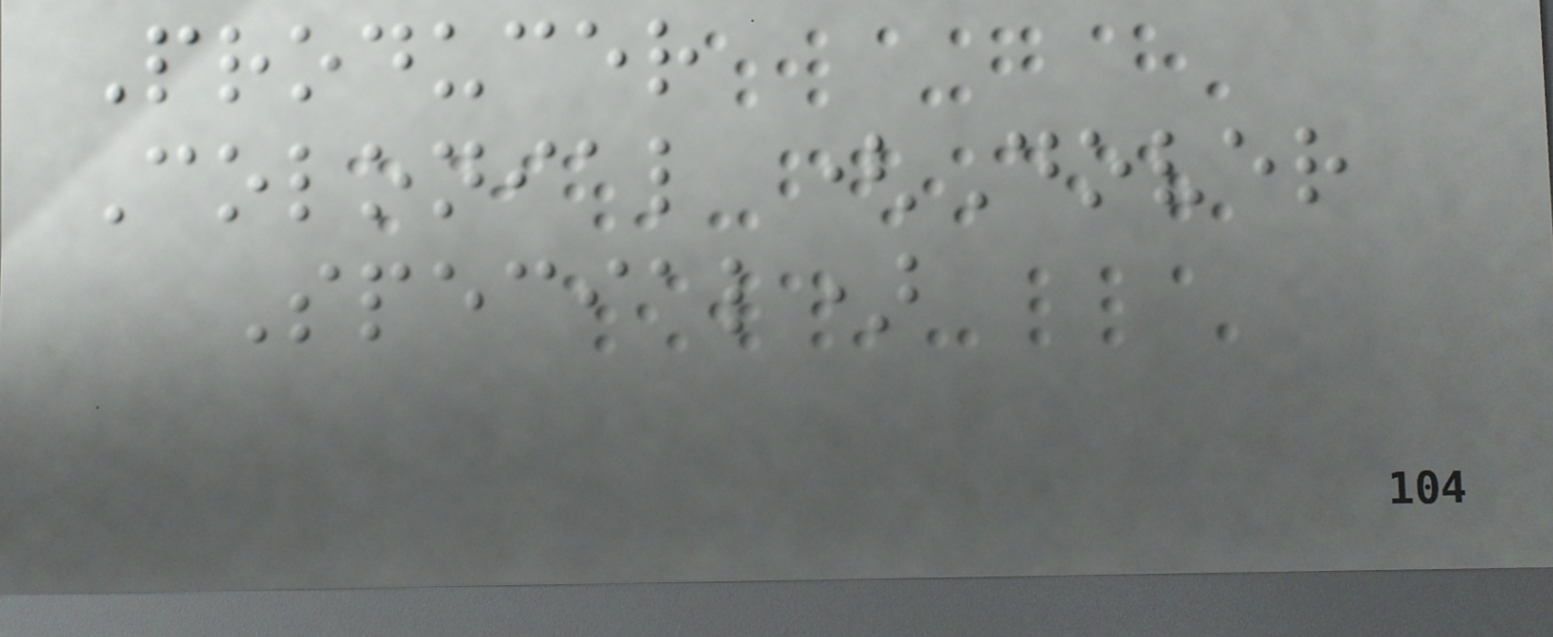Producer
Colonial (Dover
Special)
